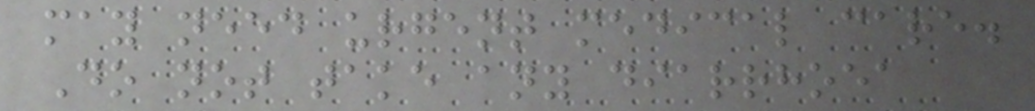may need urgent medical care.
Do not take any diarrhoea
